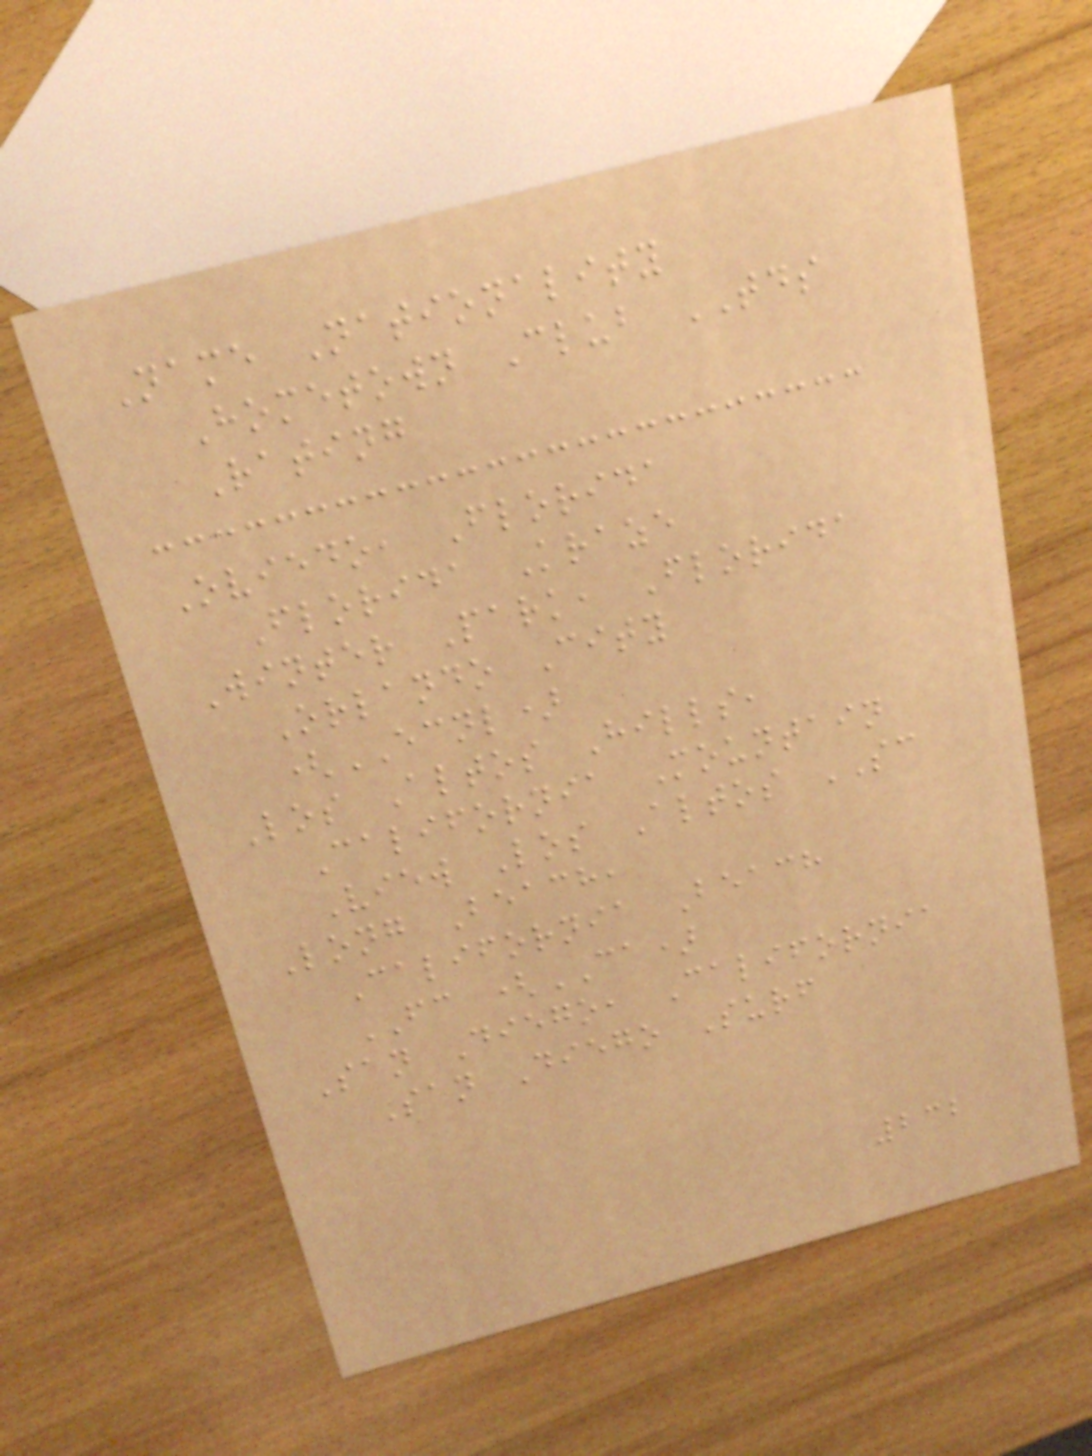Name Nationality
Hometown Club TDS
Rating
Oviedo, Florida
Florida Kraze
Winter Park, Florida
Orlando City
(ECNL)
Los Altos Hills,
California Mountain
View Los Altos SC
Long Beach,
California Beach
FC (CA)
San Diego, California
San Diego Surf
232
